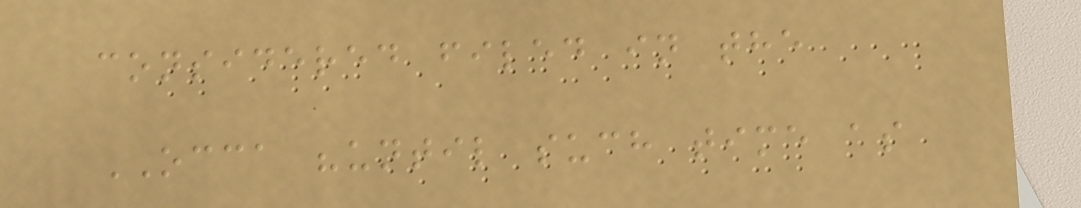considered filed in the
OCCA "until such time as
